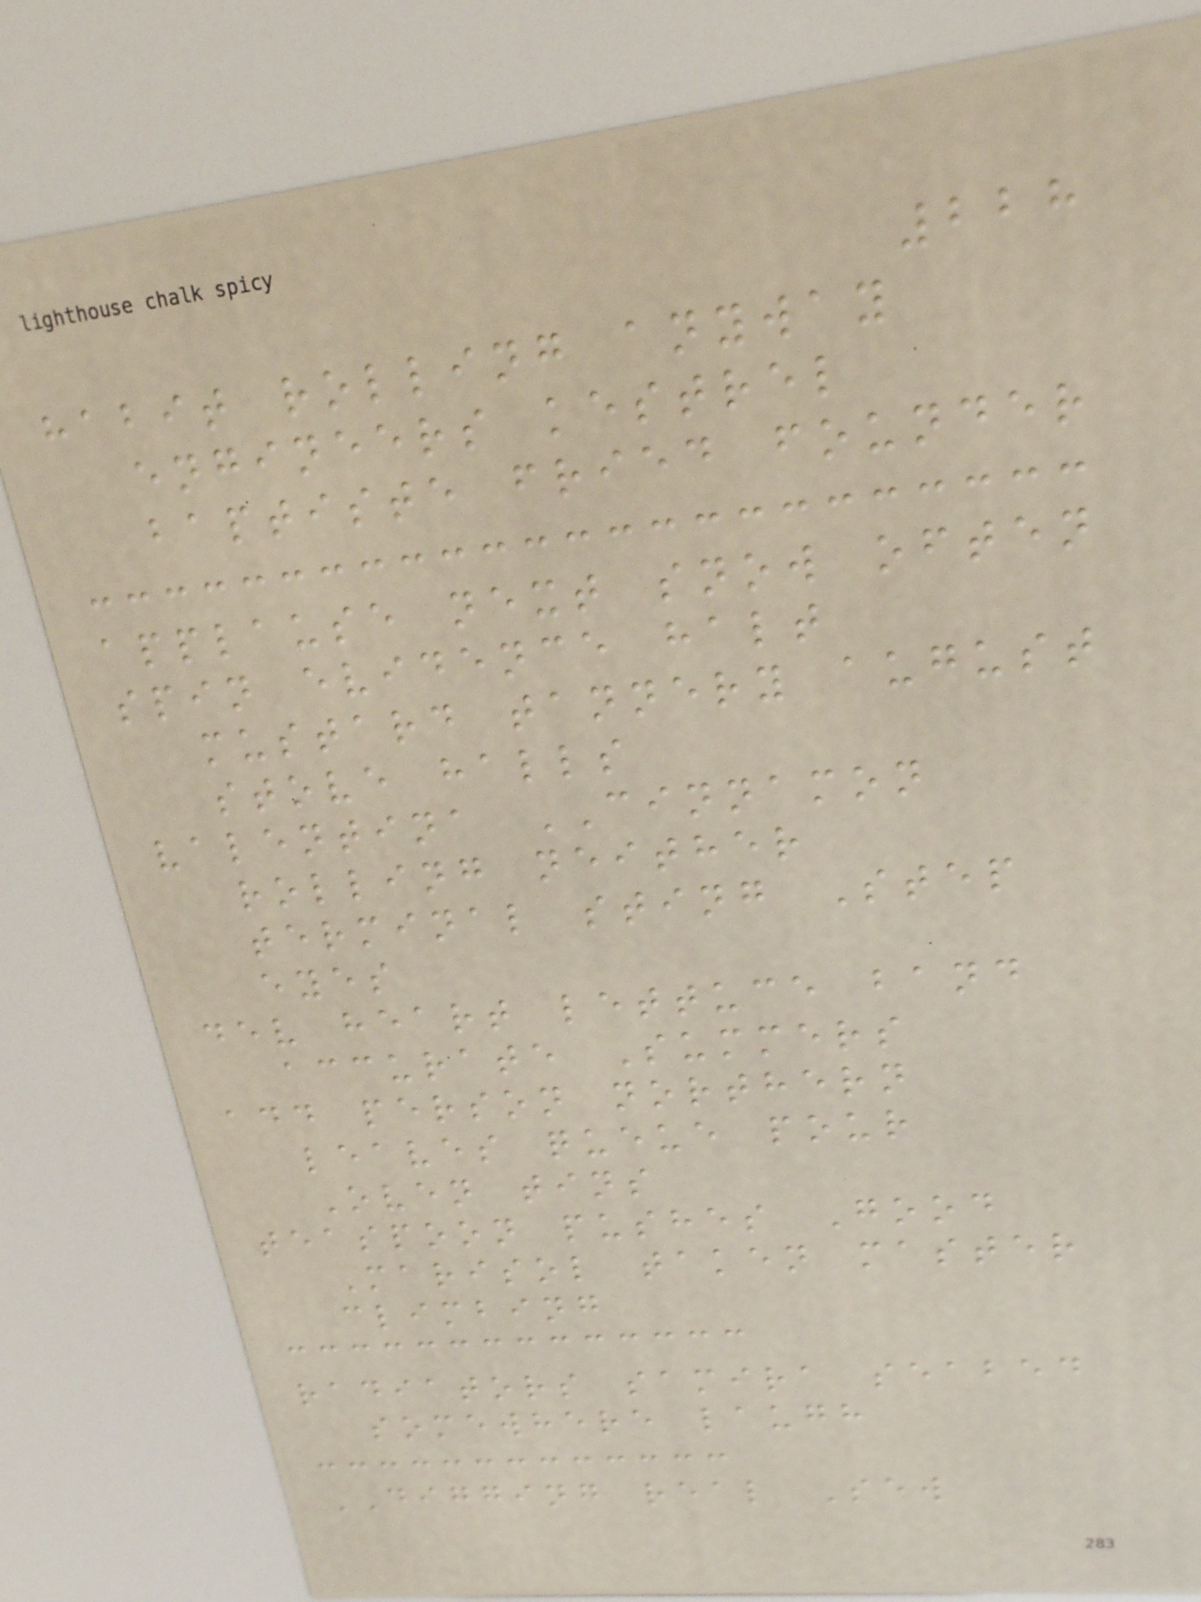228
habit rolling anyway
engineers kestrel
baptiste fried founder
applause next snow often
spin evidence halt
mustard tannery august
stove halls
valentina CINNAMON
rolling neither
terminal sting Step
eyes
dev heart lettuce band
accurate Summers
add person northern
leaves queue pour
Oven tins
teaspoon pushes Good
Marisol taken master
climbing
radiators samira seabed
somewhere laugh
DIGGING real Sew
